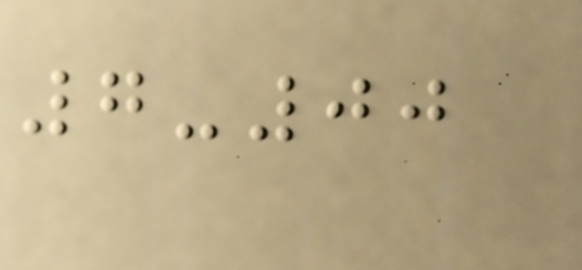7-00
